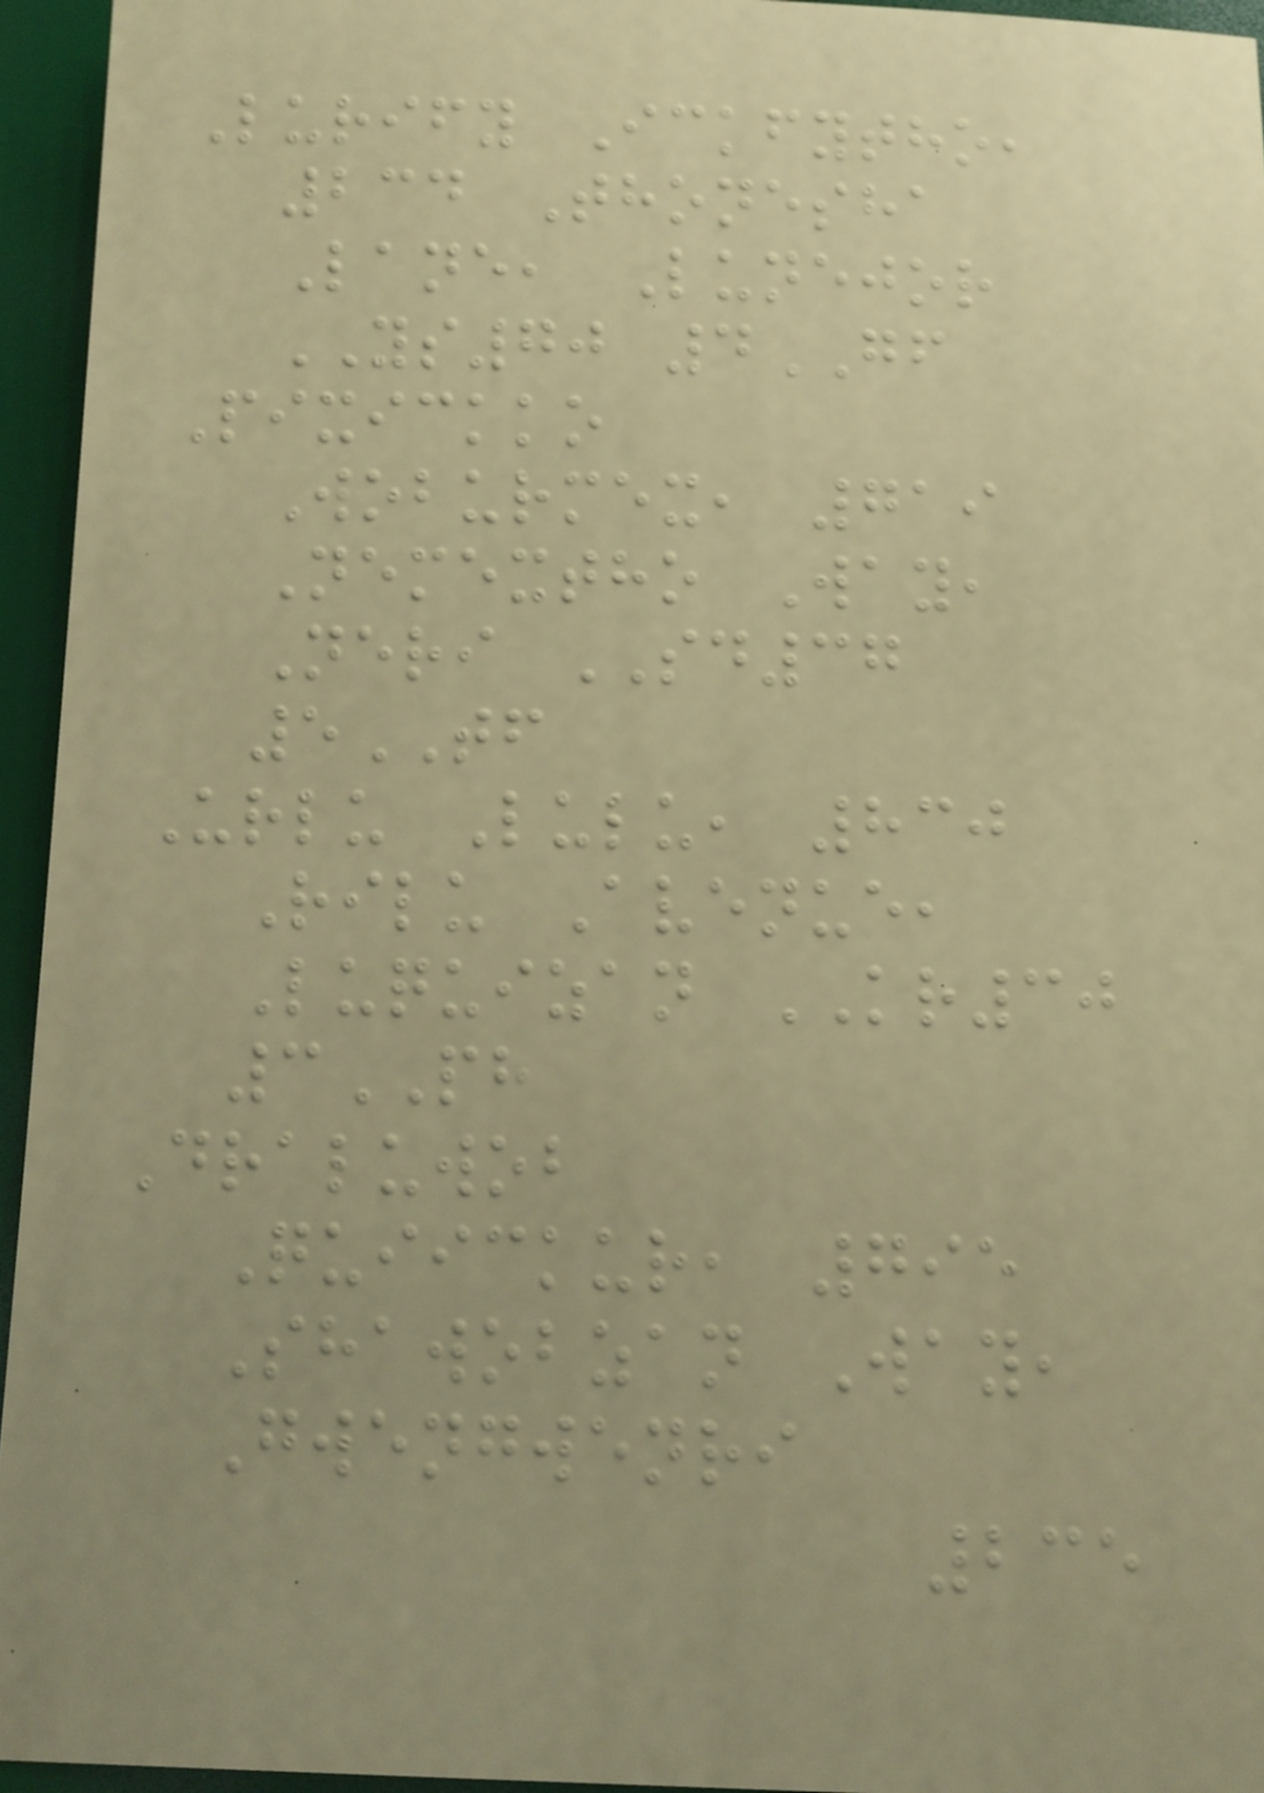Lurify Ickfytho,
234 Thonesha
Lane, Lunejor
YS70 4GF
Pixickko
Woburmex, 719
Nemextho Way,
Neri SD37
5TF
Urlu Lulu, 830
Rilu Avenue,
Luquizan KR30
3PH
Draluwob
Quiickur, 795
Shawobzan Way,
Gwengwenri
235
